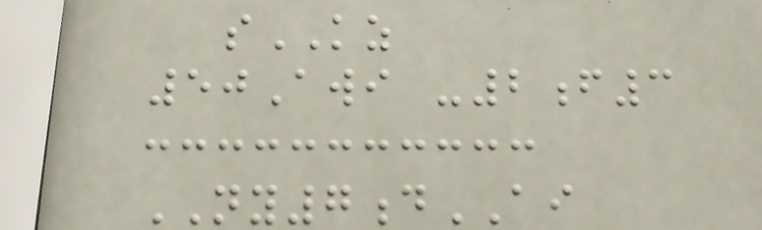sKZ
50Awi -2f3
NY7dAI
